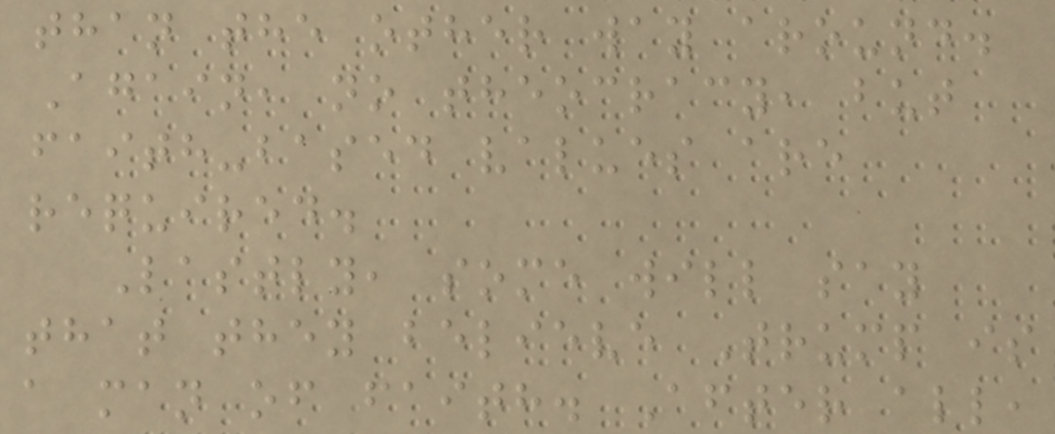than the other way around.
Again, no theocracy, but
faith-based values are
required.
Lastly, some will say
that they believe Trump is
a man of faith. After all,
